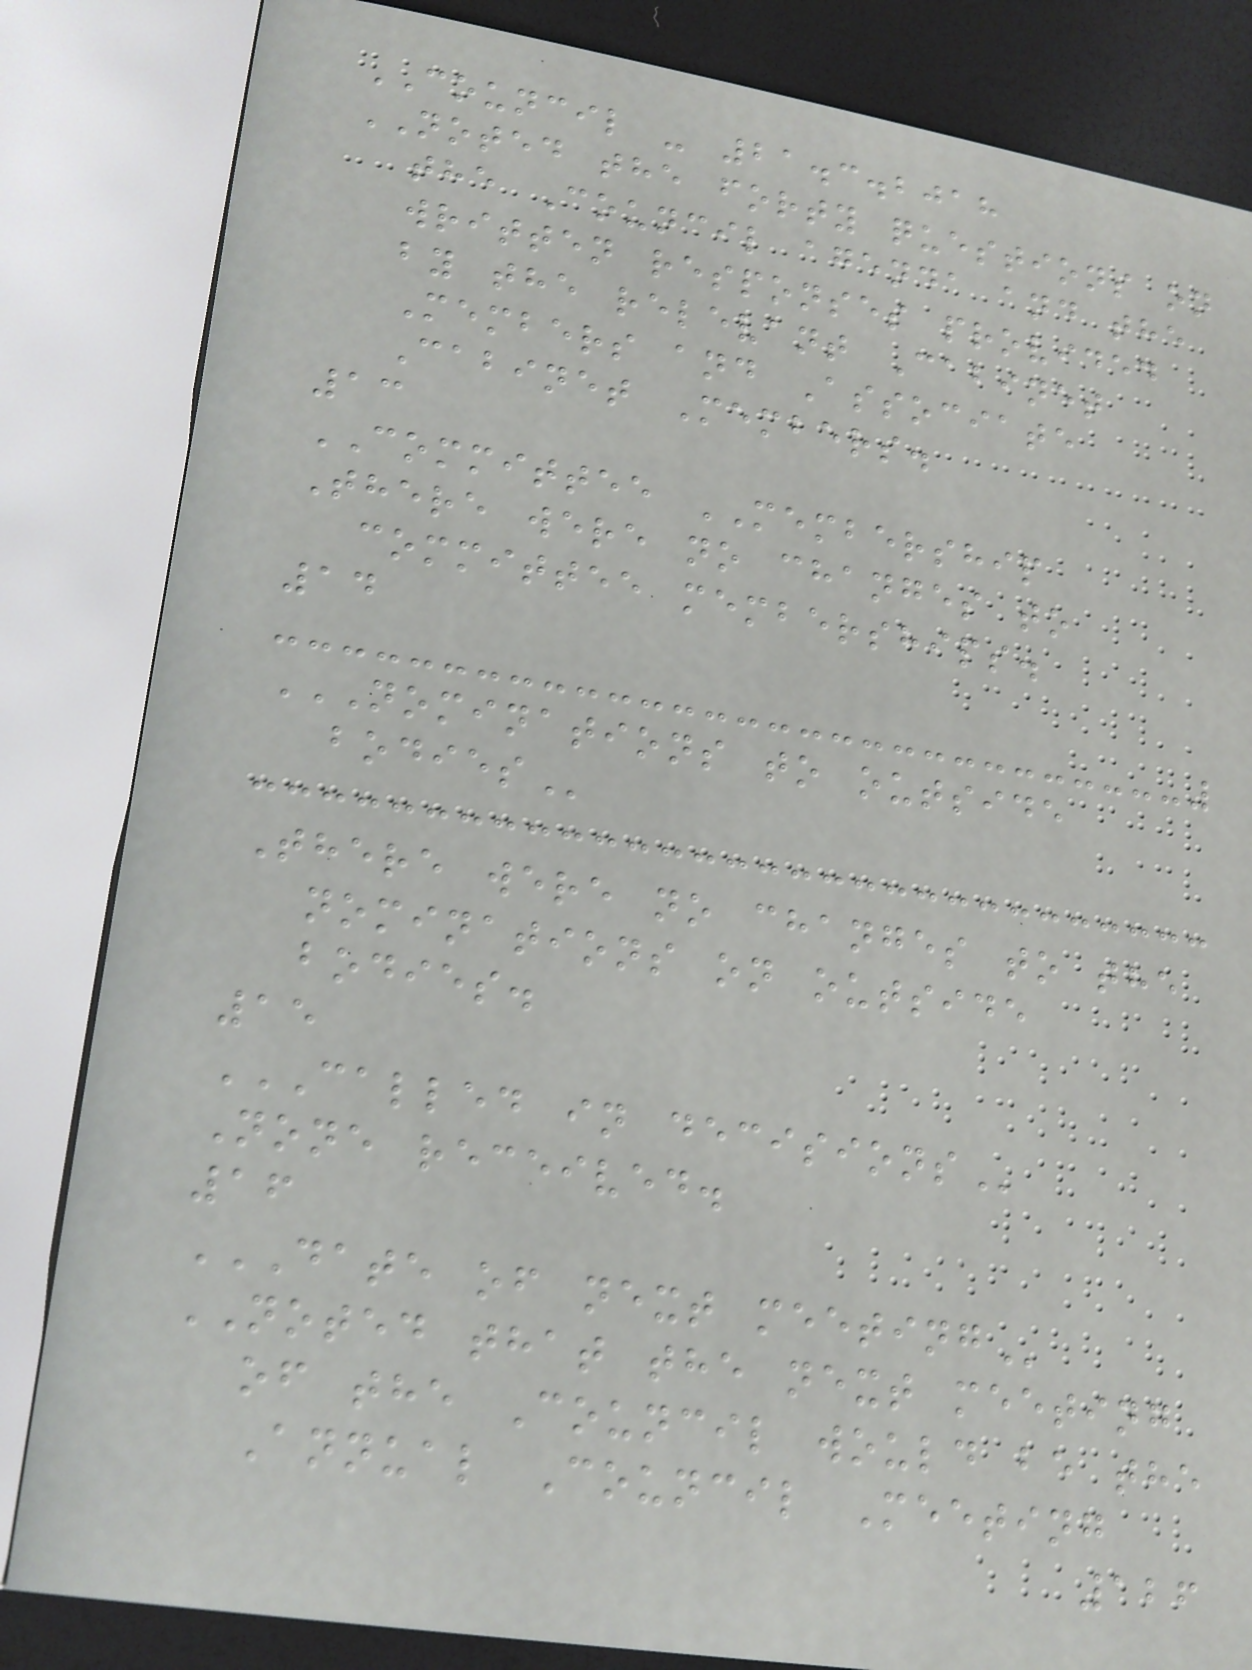COUNCIL - 21.3.2018
NOTED the forty questions on
the Council agenda and the
written responses provided
by the relevant Cabinet
Members and Associate
Cabinet Members.
13
COMMITTEE MEMBERSHIP
There were no changes to
committee memberships.
14
NOMINATIONS TO OUTSIDE
BODIES
There were no changes to the
nominations on outside
bodies.
15
CALLED IN DECISIONS
None received.
16
DATE OF NEXT MEETING
NOTED that the next meeting
of the Council would be the
Annual Council Meeting
126
